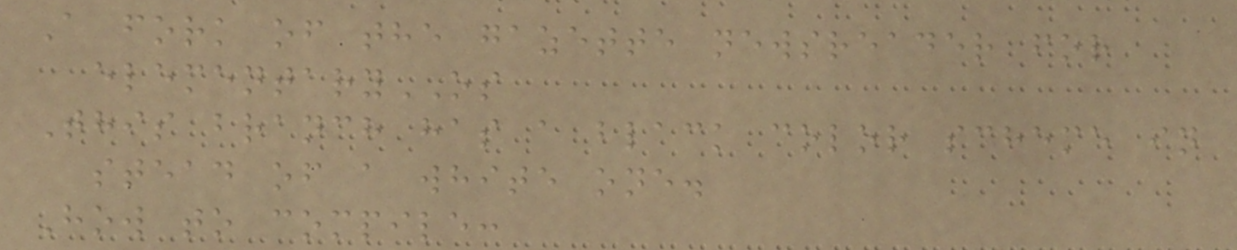A fork of the gazette newsreader for
elementaryOS
This branch has a black color scheme in
stead of a white one.
How to compile:
